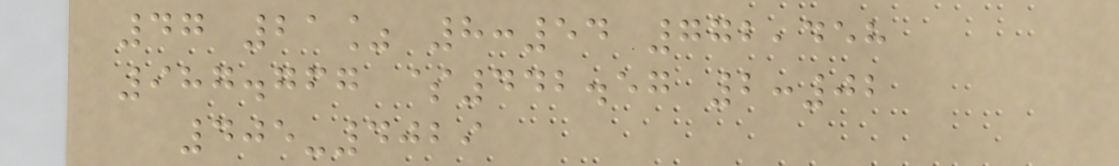47 21% 8:54 772,458
987.767 $442.57 2:02
405-4029
